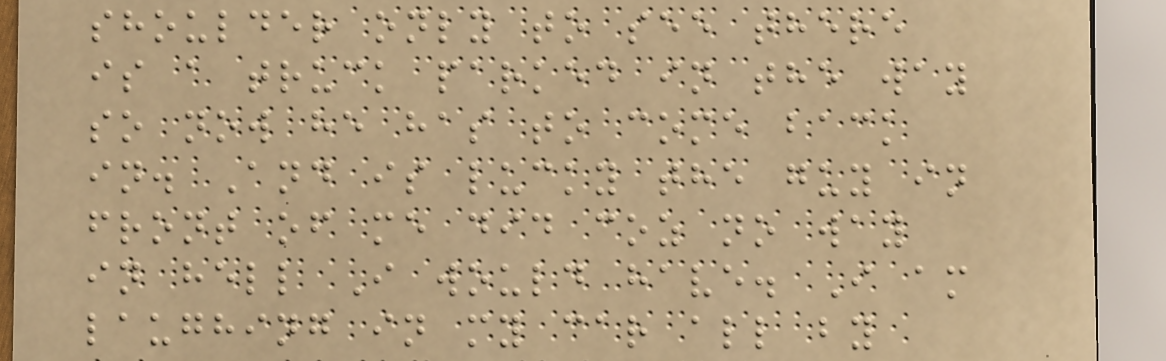shoulder only to see there
is a truck parked in the way
so now he has to come back
in. And is lucky the guy in
front of me did coz no way
in hell I would have. I am
laughing in my car all by
